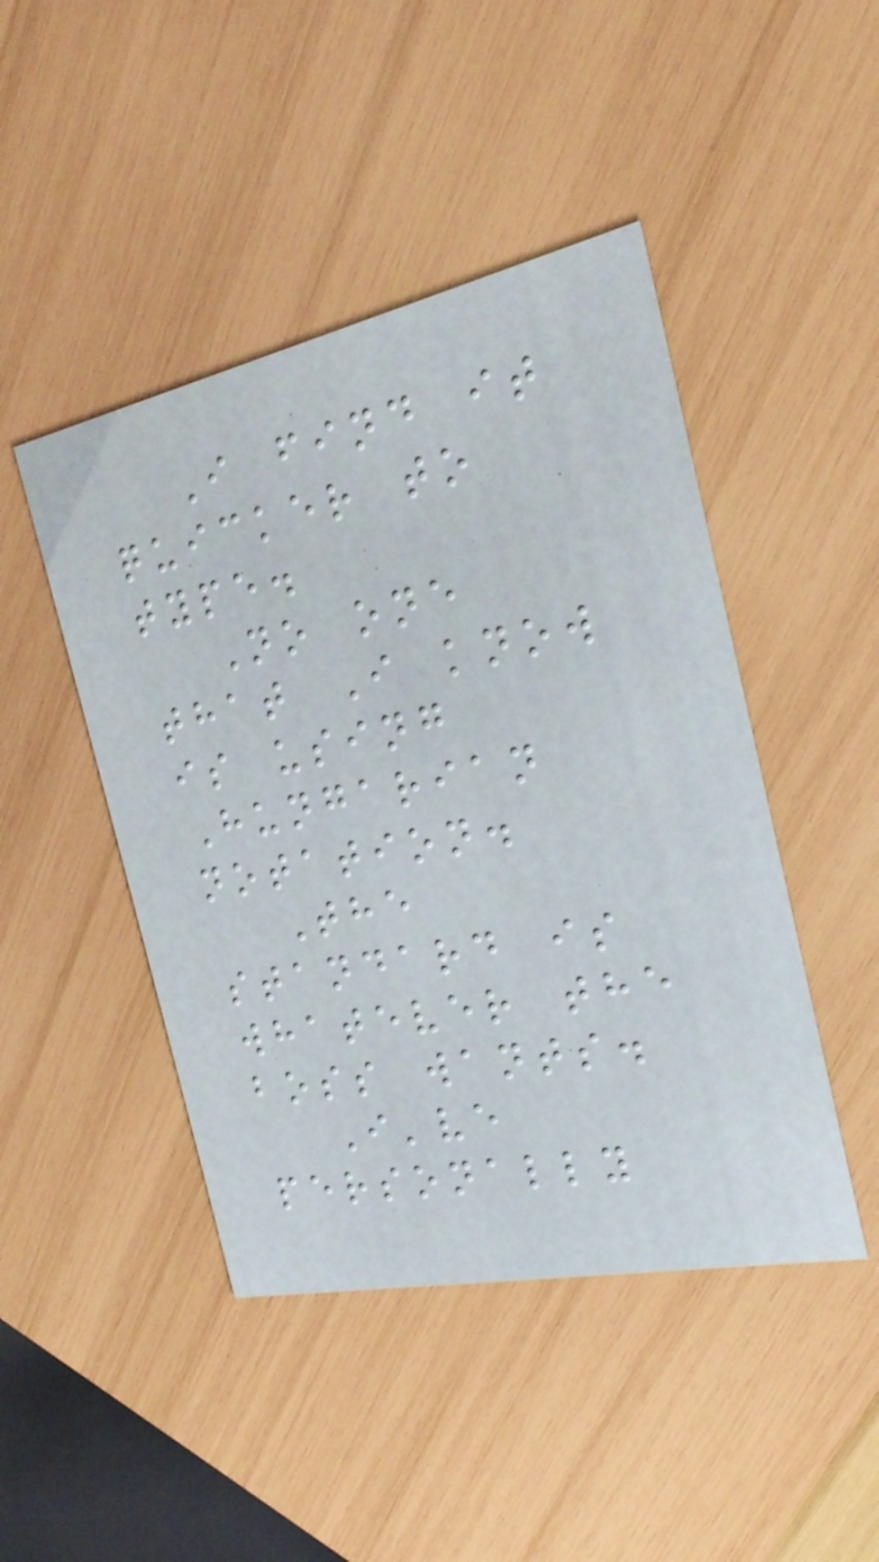I find it
quicker to
type.
No one
that I know
is using
Hungarian
notation.
The
standard is
whatever the
boss wants.
I've
personally
